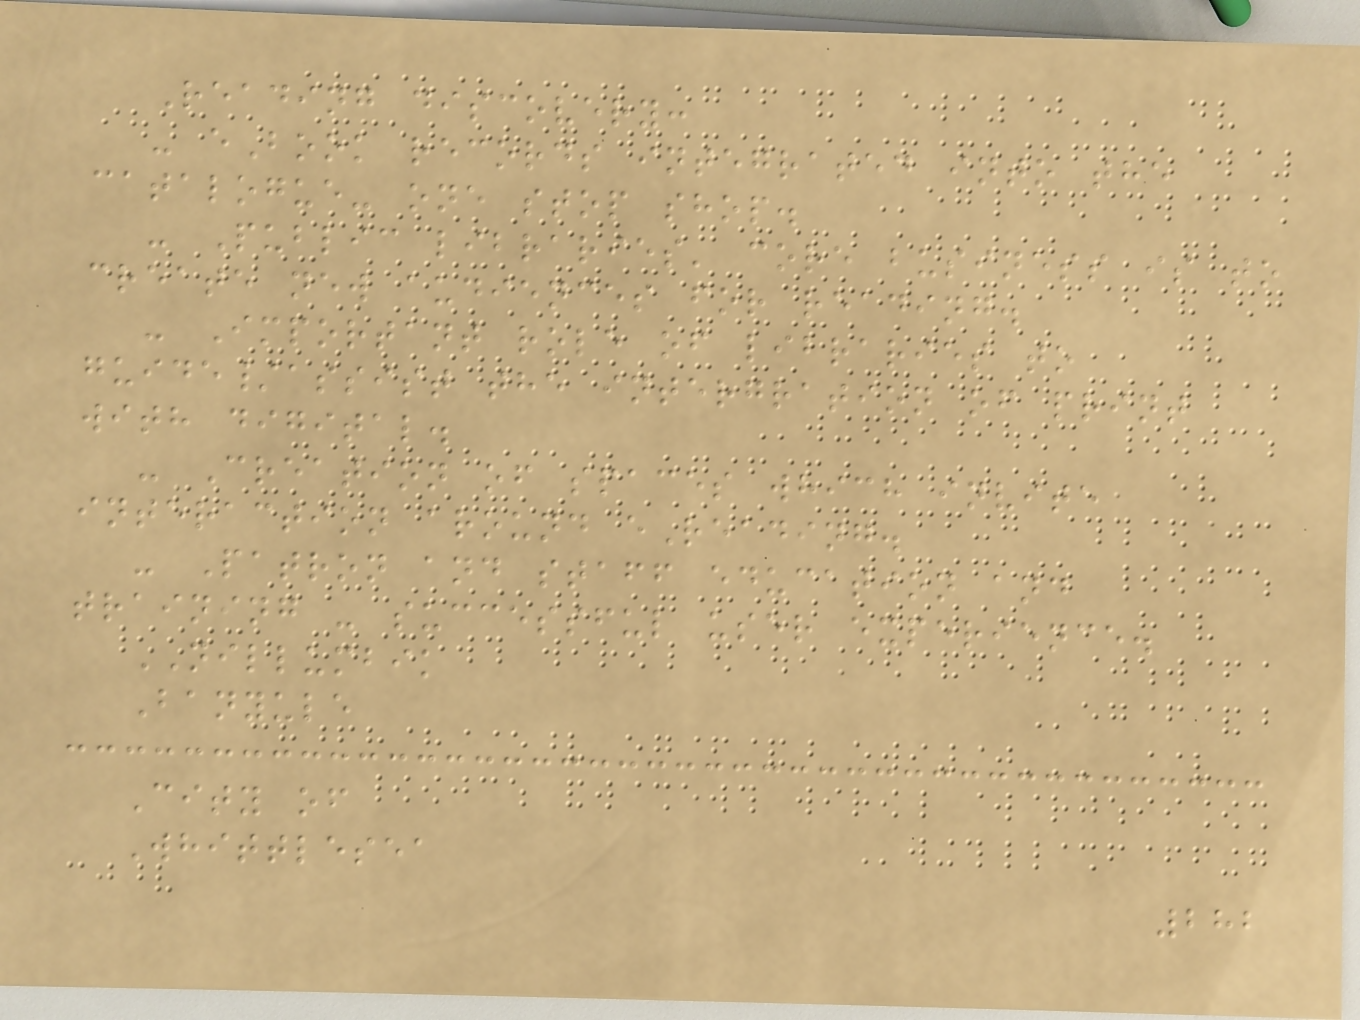Reading discovery:
- eBook records integrated into the
catalogue- one stop shop.
- Public libraries' core business is to
create new audiences for reading.
- Important role of libraries to
guide/assist the intergration of print
with digital.
- Creation of spaces which invite
interaction around eReading.
- Patron and staff education and
training - successful user experience.
NILLUMBIK
Banyule
City of
Whittlesea
282
